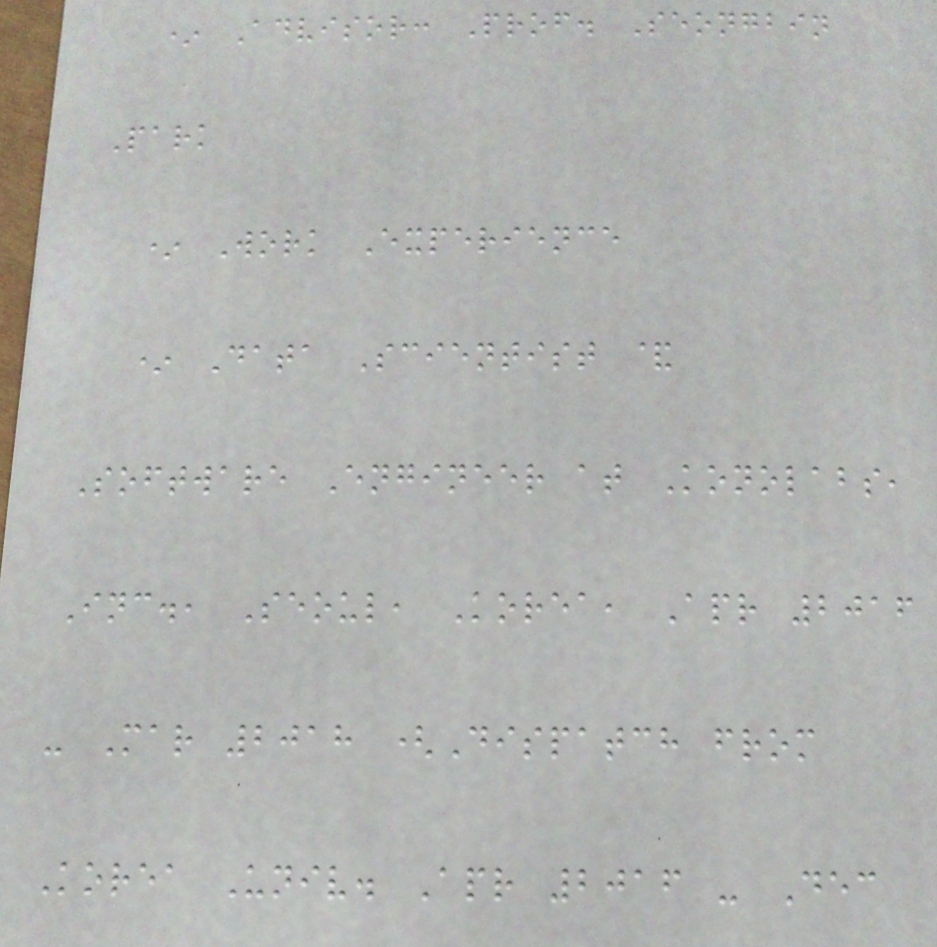* Advisor: Prof. Seongbin
Park
* Work Experience
* Data Scientist &
Software Engineer at Konolabs,
Inc., Seoul, Korea, Apr 2016
- Mar 2018 (Dispatch from
Korea Univ. Apr 2016 - Dec
